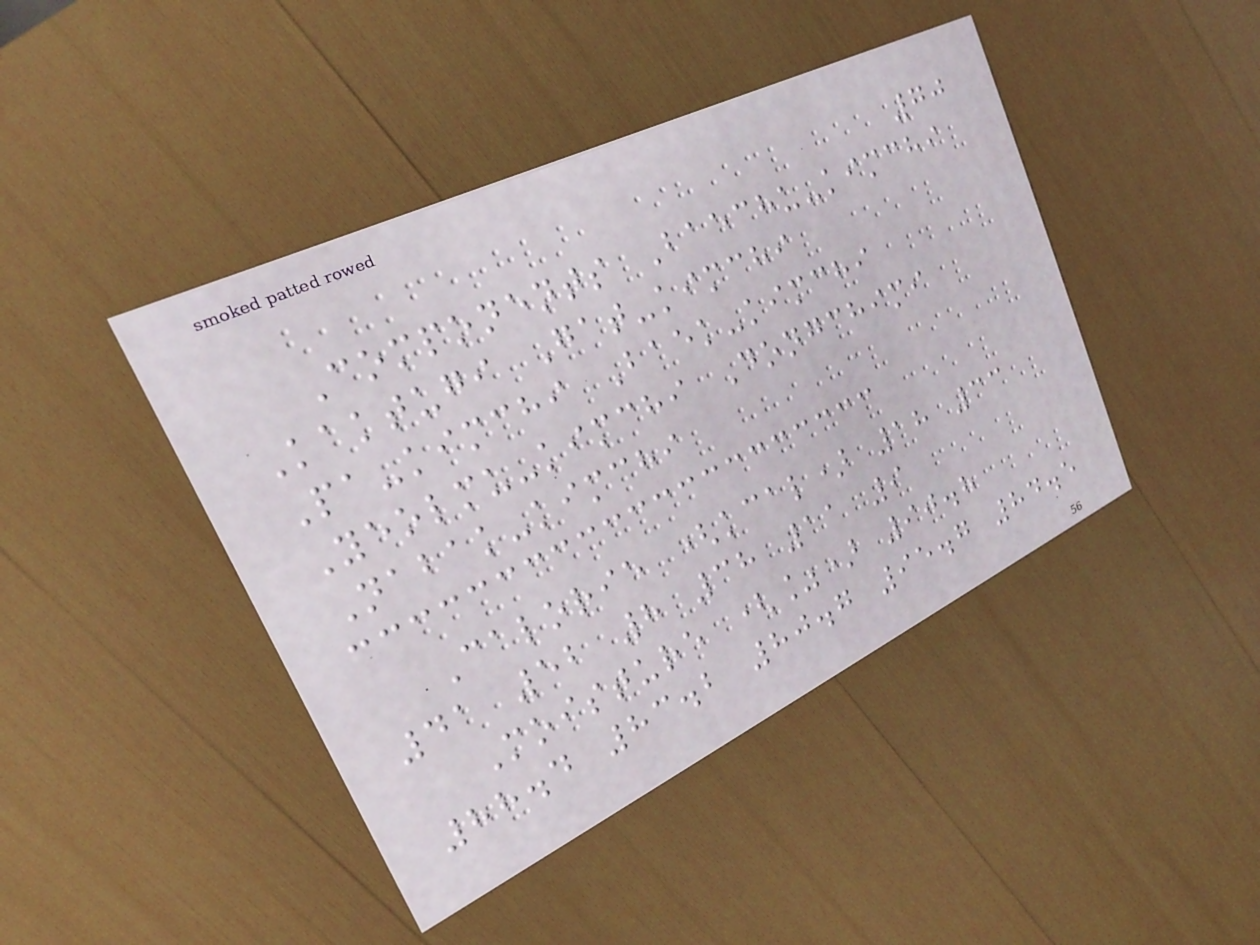70
Components Baechu-kimchi
Kaktugi Gat-kimchi
Pa-kimchi Baek-kimchi
Yeolmu-kimchi Dongchimi
Nabak-kimchi
Calorie (kcal) 18 33
41 52 8 38 11 9
Moisture (%) 90.8
88.4 83.2 80.7 95.7 84.5
